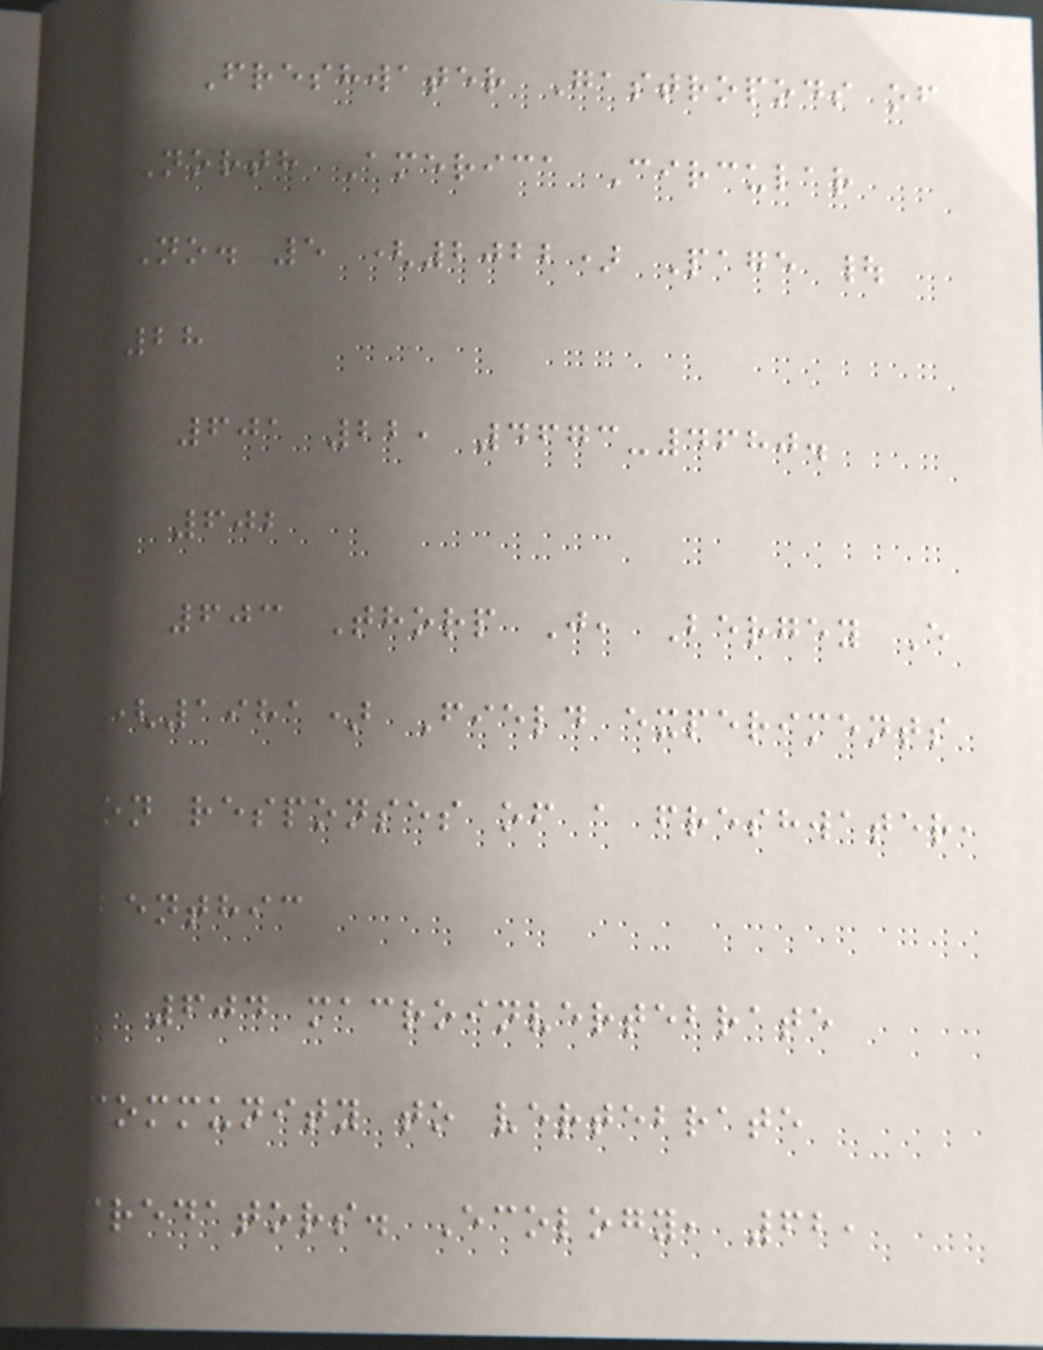Freshwater Gastropods of
North America Circular
No. 5 (2022) Page |
28
601 22, 4673-4680.
602
603 Thorp J, Bergey E
(1981) Field experiments
on responses of a freshwater,
benthic
604 macroinvertebrate
community to vertebrate
predators. Ecology, 62,
